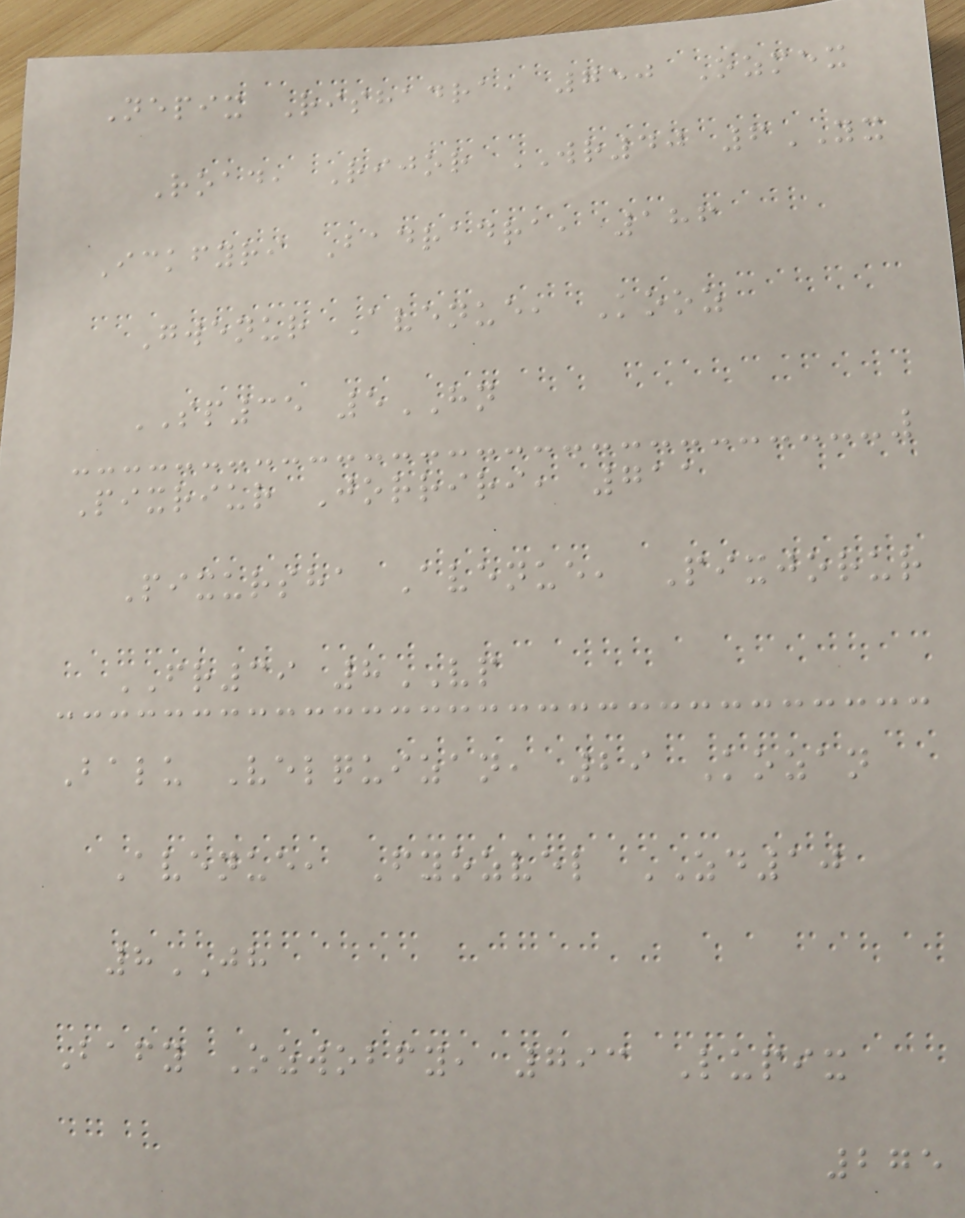Nepix Rishadra, 750 Ozmex
Road, Rijor WR40 6YX
Ickfyri Badradra, 186
Gwenur Avenue, Kooz
SP35 5HN
Pixriur Jorriri, 711
Pixursha Avenue, Pixjorur
FR39 8VP
Balu Velquizan, 29 Kozan
Avenue, Fyozvel ZD10
8JH
Bafy Ozwobfy, 793 Lupix
275
